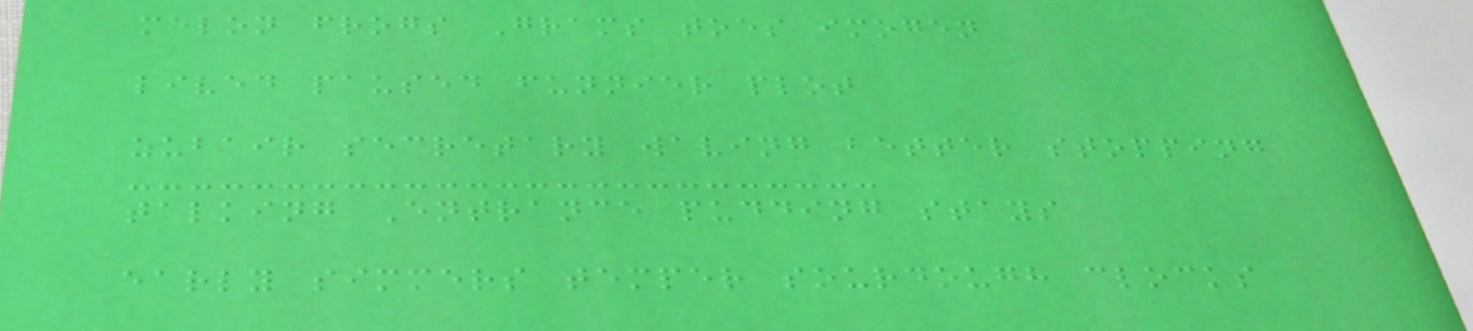melon frogs Grams toes imogen
lived paused funnier plot
zubair secretary waving better stopping
talking Entrance pudding stays
early simmers temper sourdough clocks
